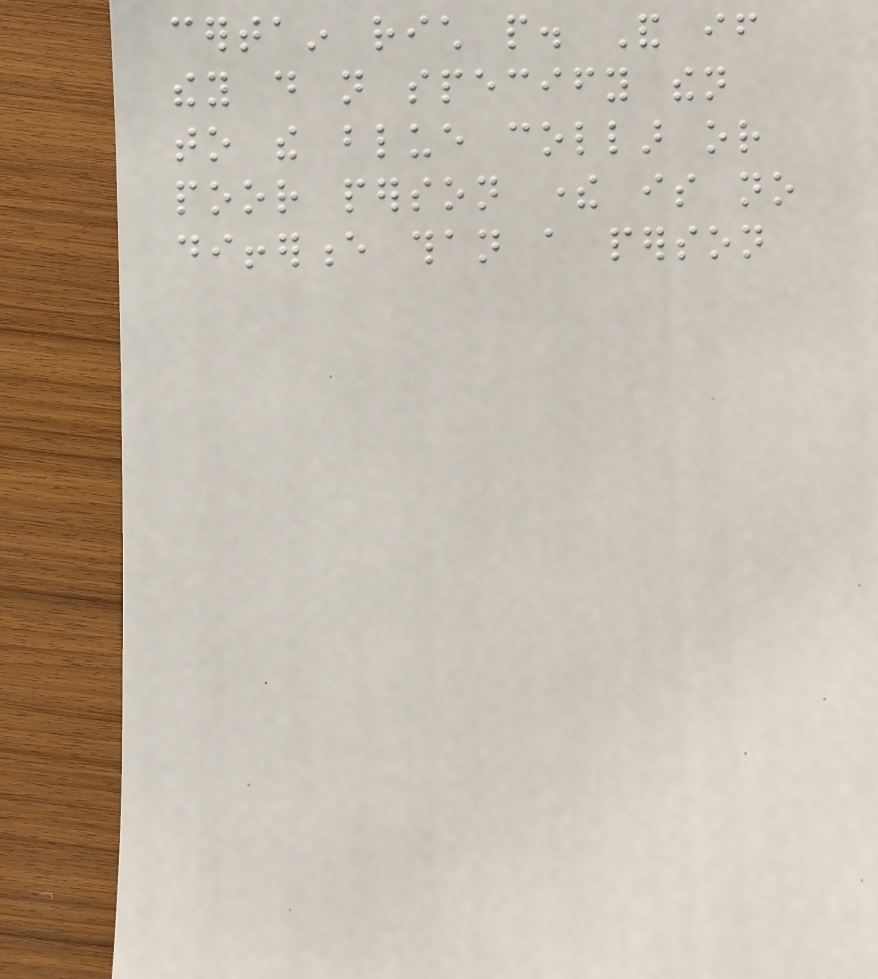certain rich people. And if
they do not specify then
to the blue collar or
poor person there is no
difference than a person
